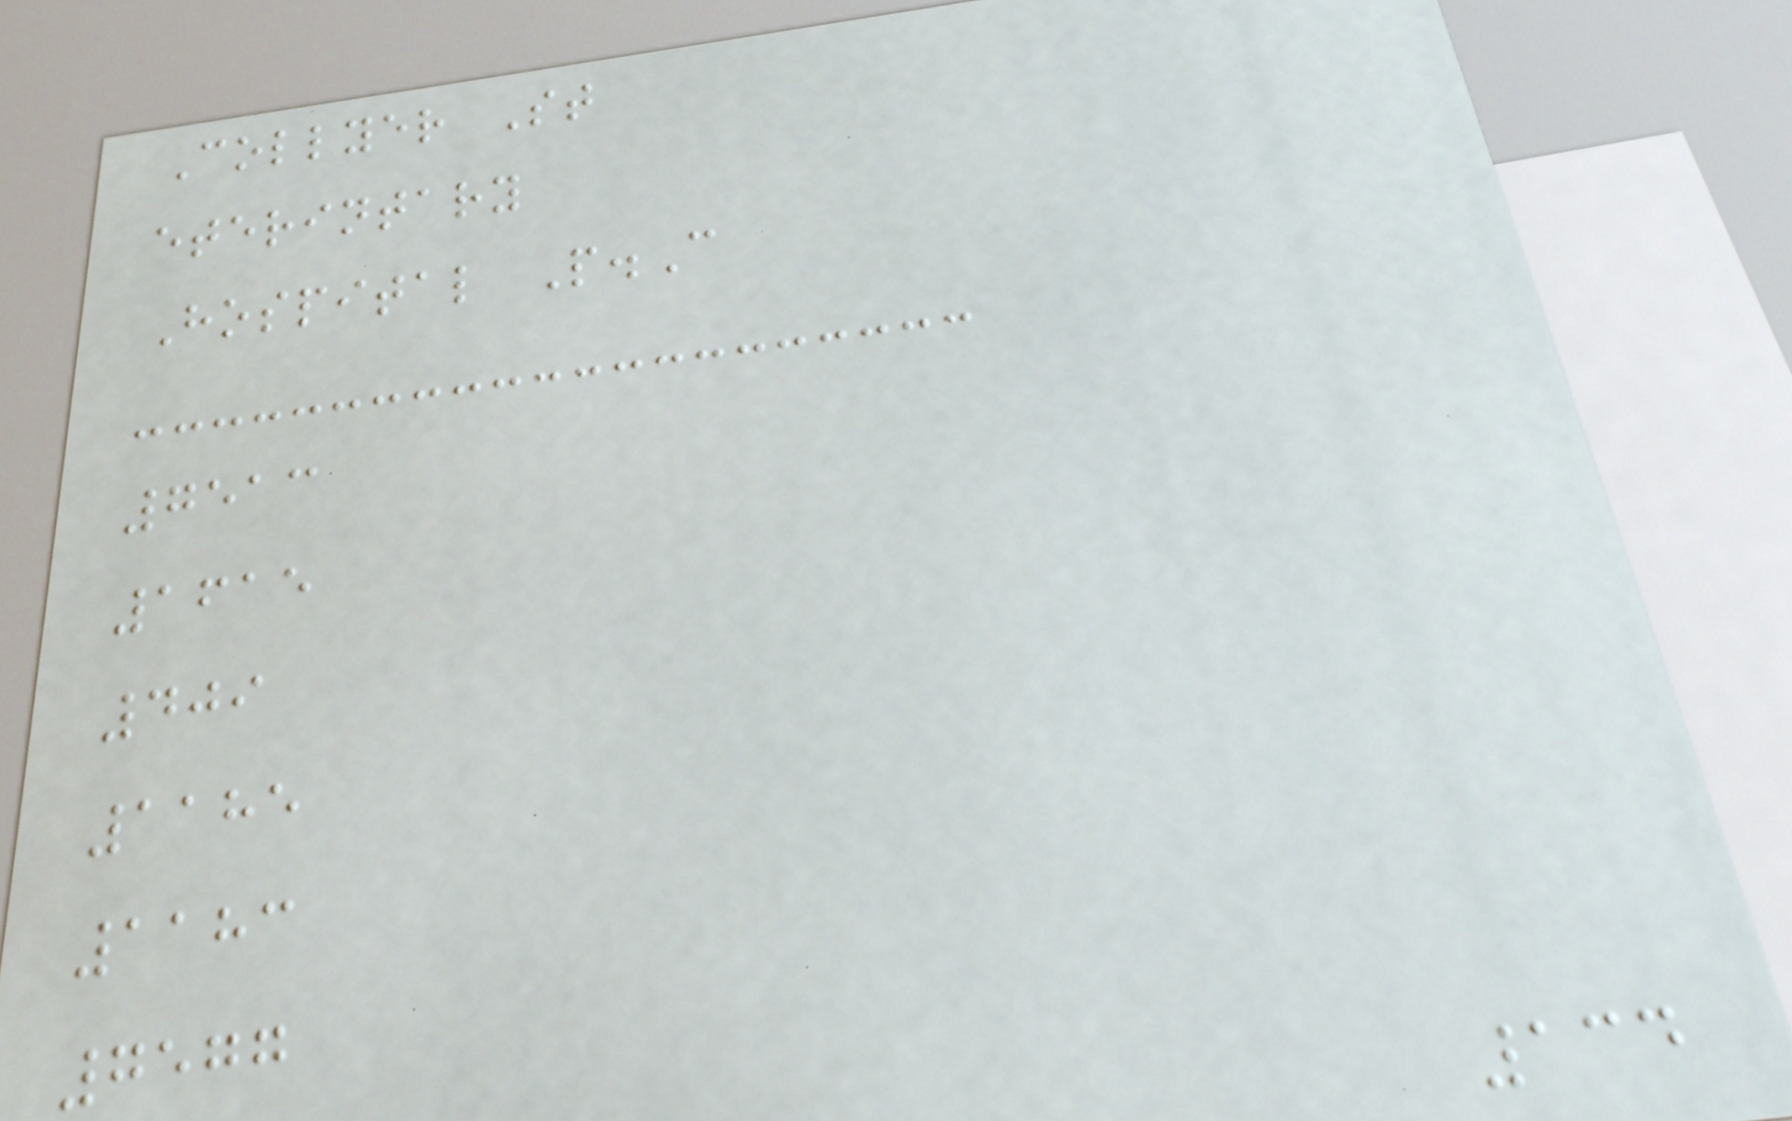Collyer St
eterintary
Hospital P.C
7513
1615
409
1185
1183
7577
134
